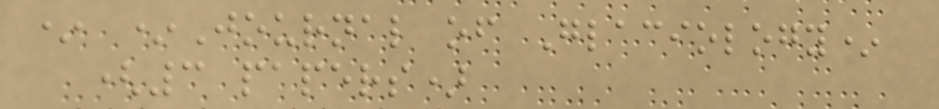* *Journal of Glaciology*
(3 papers)
